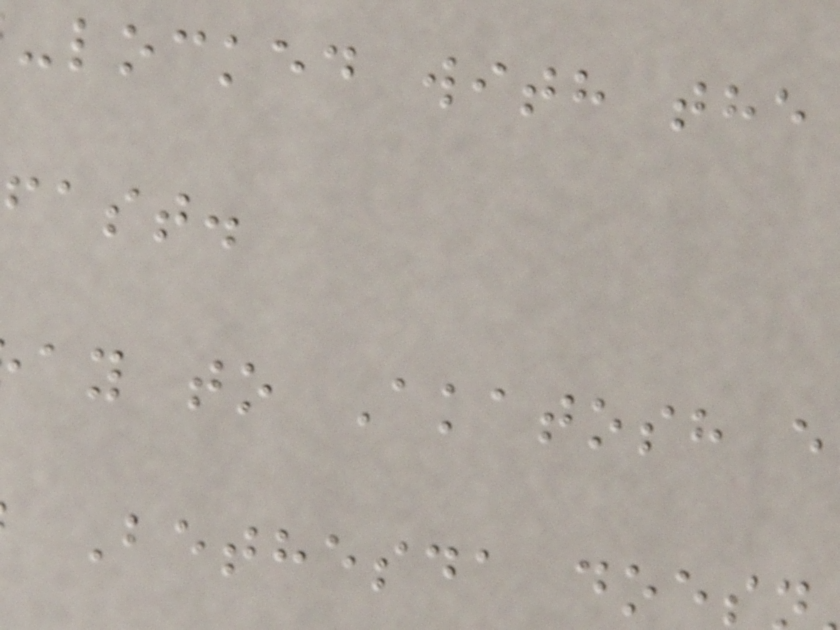-locked with the
fast.
ay to Akatosh e
Bethesda does
